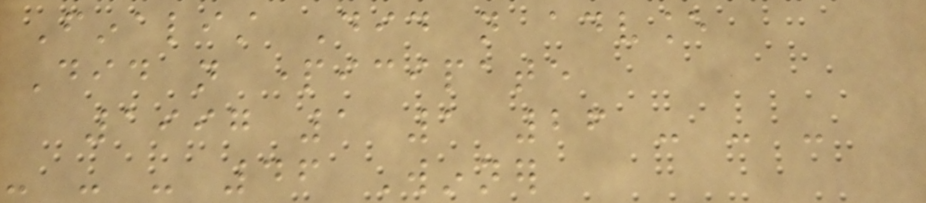Finalist Did not advance
Did not participate
1997 1 1 26 - - -
- - - 46 Winner
